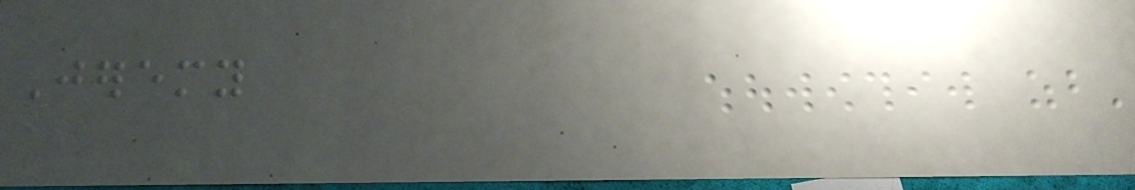Jeremy
